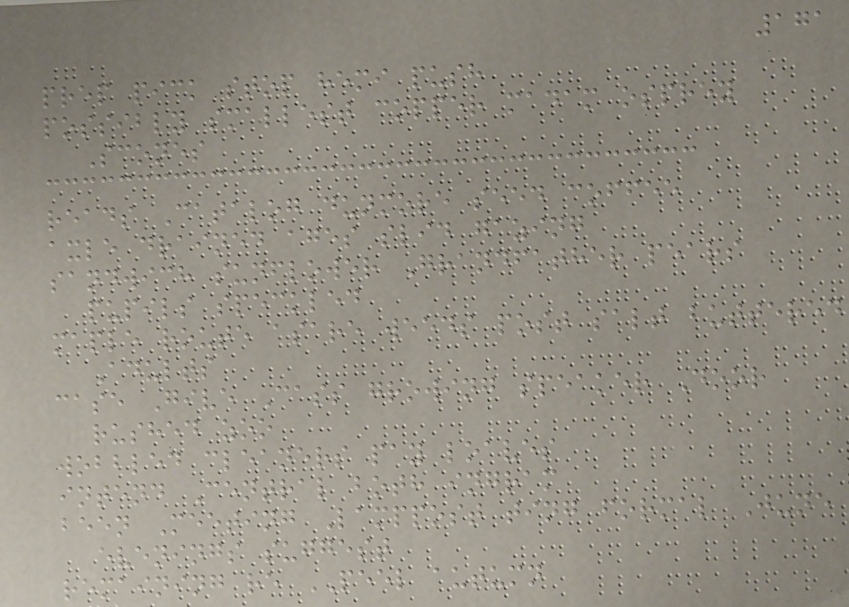171
prep pick stop hemi push
possibly smallest copper madam osprey
Scones
reads Catalog dunmore seed coffee
axle drained ages slid gazing
sandwich sunflower Grandfather pears
pupils speckled
maple route asare weeds post salt buttered
Adults
case Give Cass growing speaker Door
rushed zoo
wobbled cleaners pay loaves
intend Central both ingram
been Meeting Lamppost ting formal June
evenings suggest
remaining re PEEL autumn
